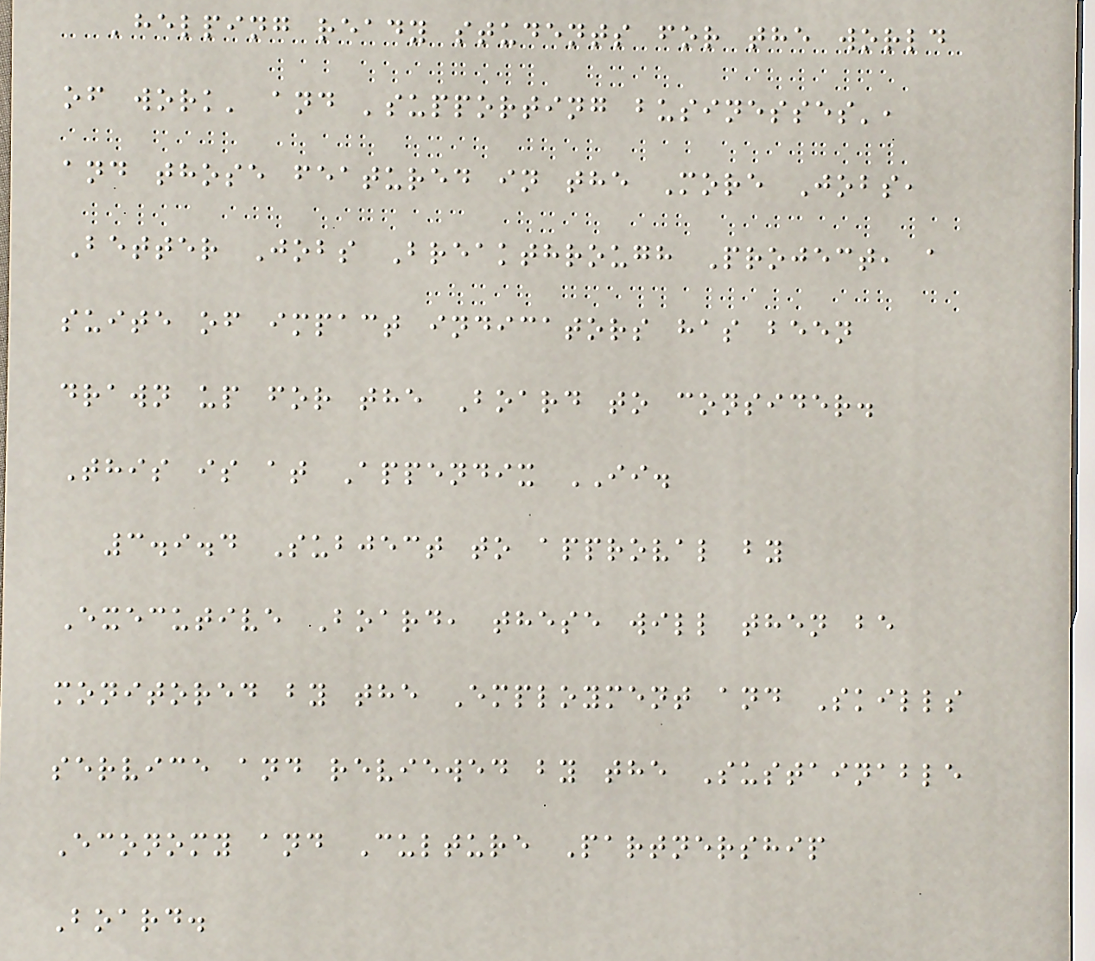'helping ready students for the world
of work' and 'supporting businesses',
and those featured in the More Jobs,
Better Jobs Breakthrough Project, a
suite of impact indicators has been
drawn up for the Board to consider.
This is at Appendix II.
3.9.4 Subject to approval by
Executive Board, these will then be
monitored by the Employment and Skills
service and reviewed by the Sustainable
Economy and Culture Partnership
Board.
